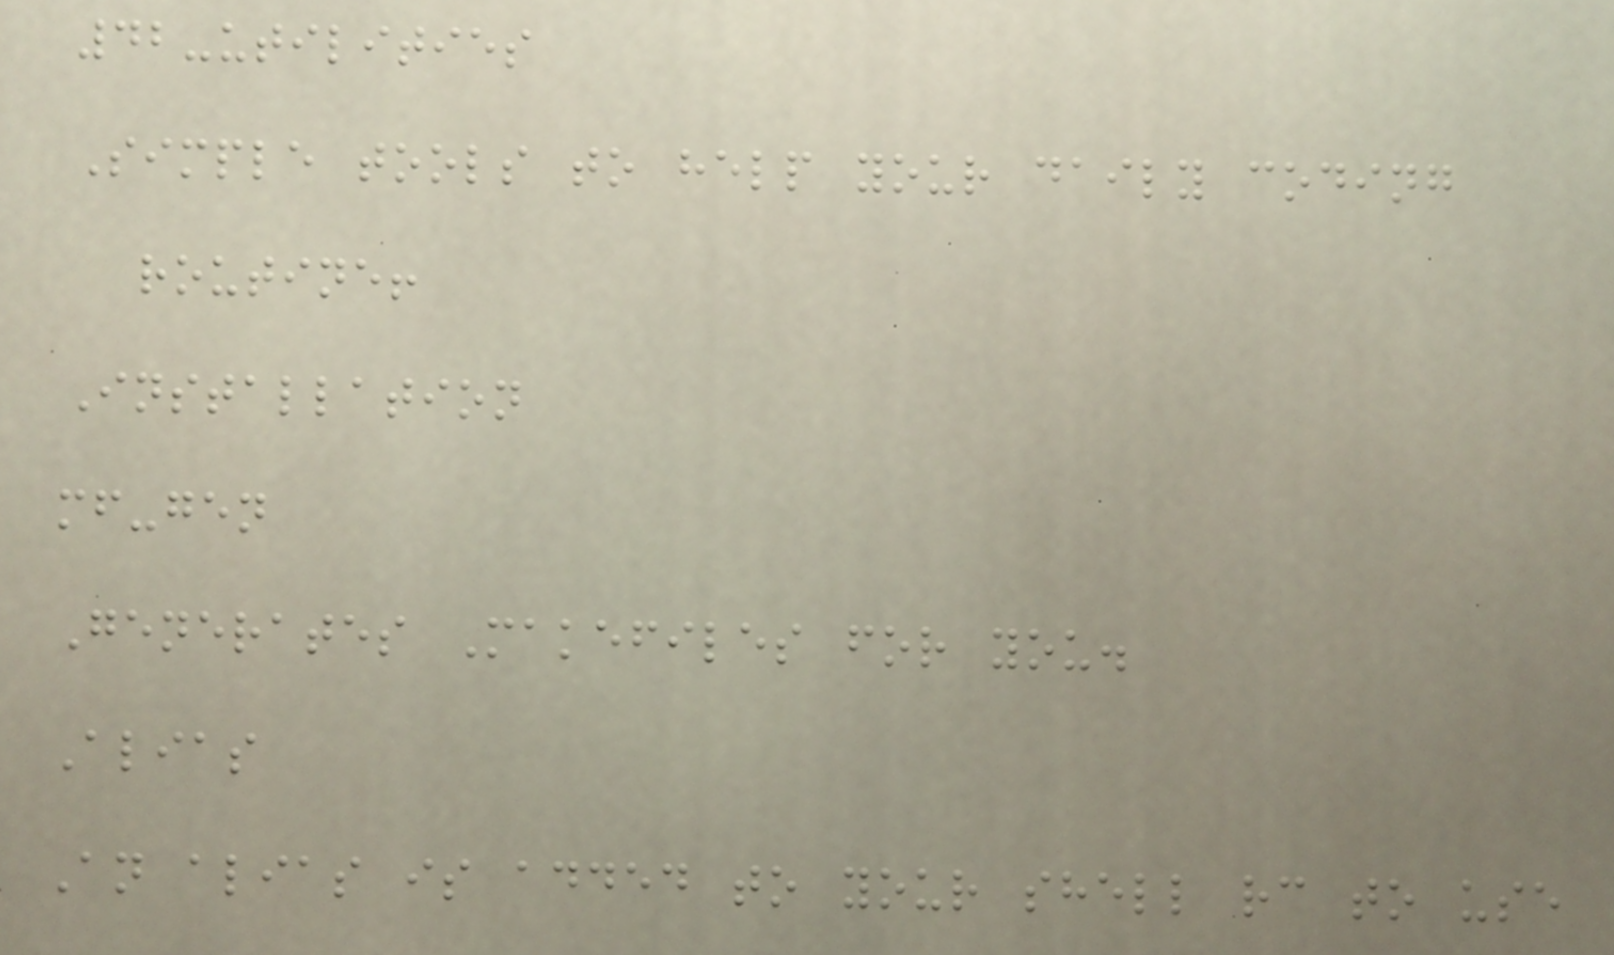42-utilities
Simple tools to help your daily coding
routine!
Installation
mf-gen
Generates Makefiles for you.
Alias
An alias is added to your shell rc to use
